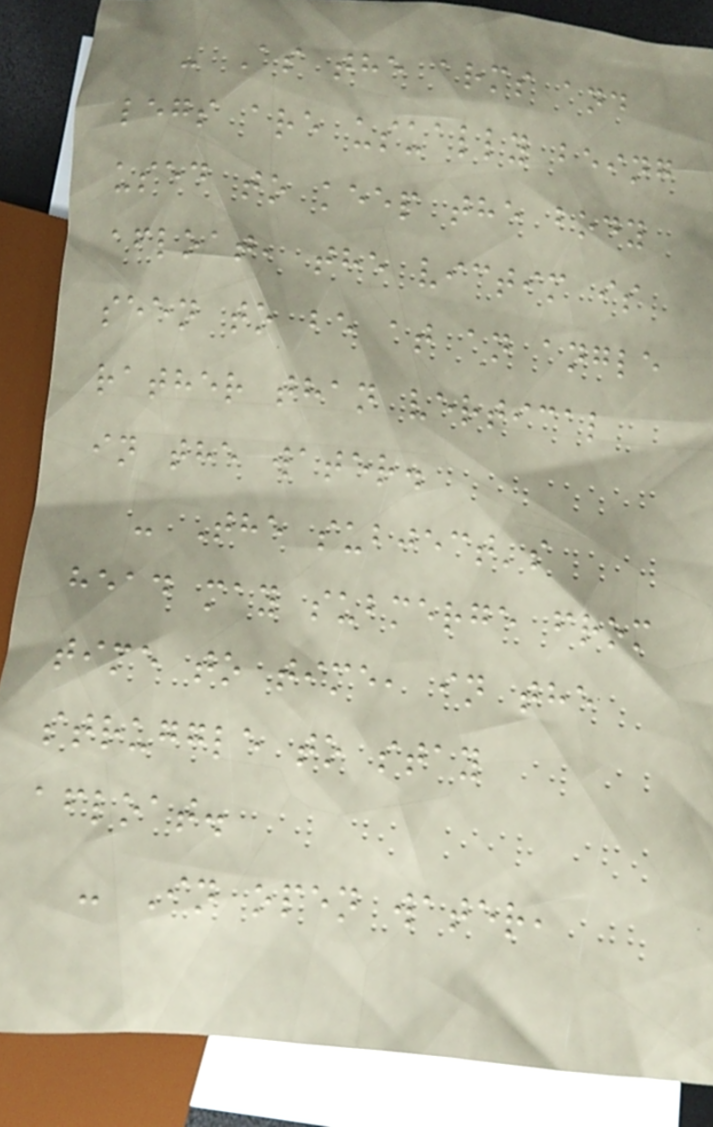- As the arms and
legs are usually being
used to keep the body
afloat, the victim is
seen to be at an angle
rather than vertical
in the water.
- The subject's
head may submerge from
time to time, in the
struggle to stay
afloat.
- In open water,
